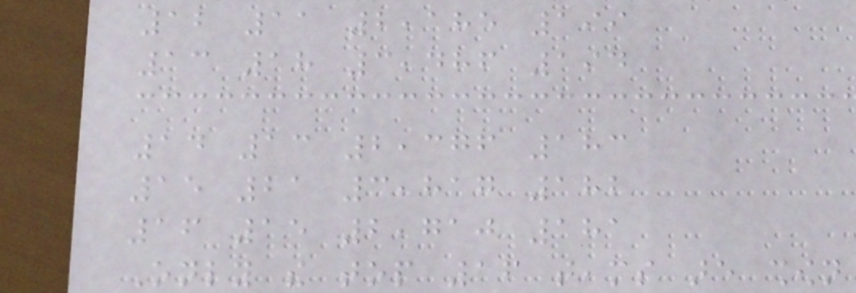12 11 2,185 199
13 18 3,486 194
14 13 2,376 183
15 21 3,817 182
16 15 2,710 181
Only the top 16 teams are shown
